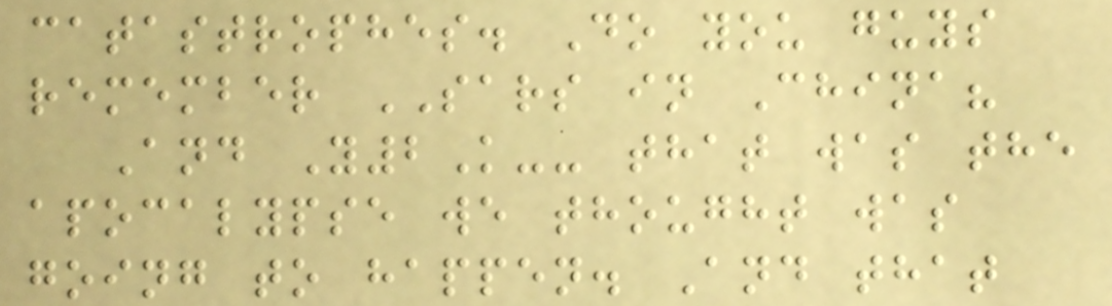catastrophes. Do you guys
remember SARS in China?
And Y2K-- that was the
apocalypse we thought was
going to happen. And that
